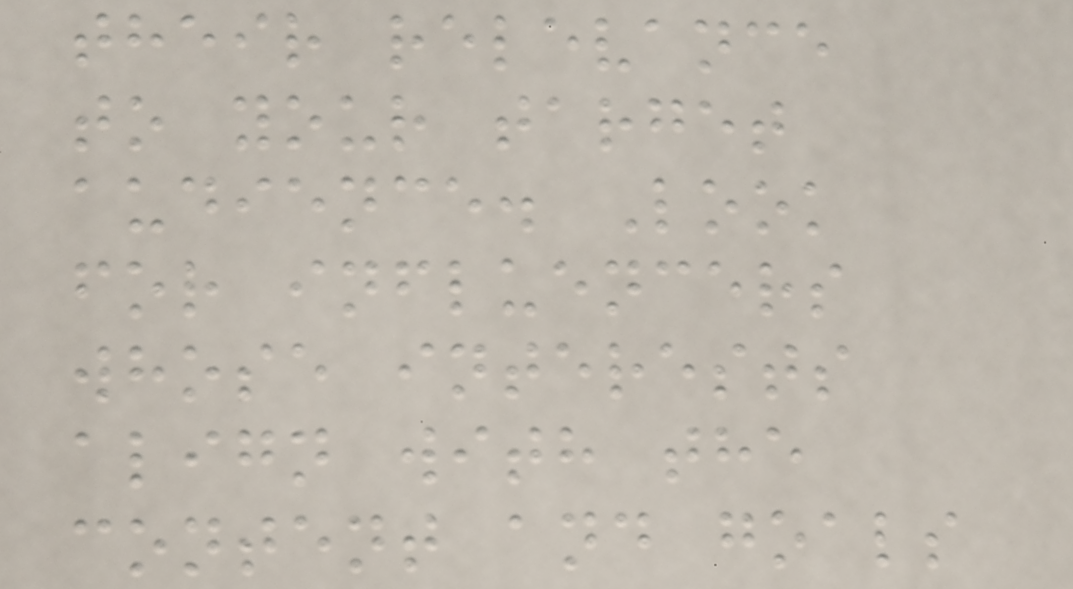their relevance
to your target
audience. Look
for influencers
whose interests
align with the
content and goals
